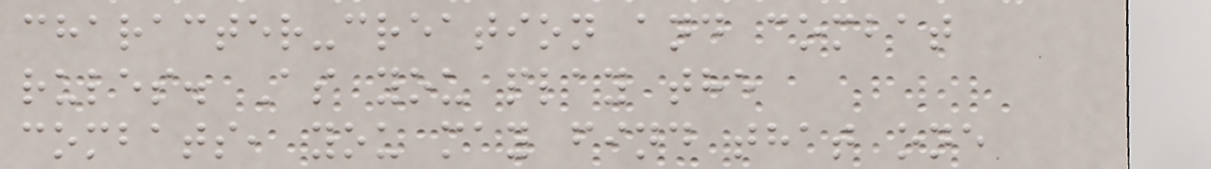character-creation and combat
rules. As you play the
combats, you may find that one
